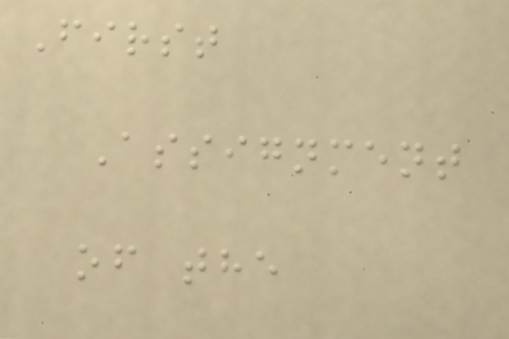First
Assignment
of the
